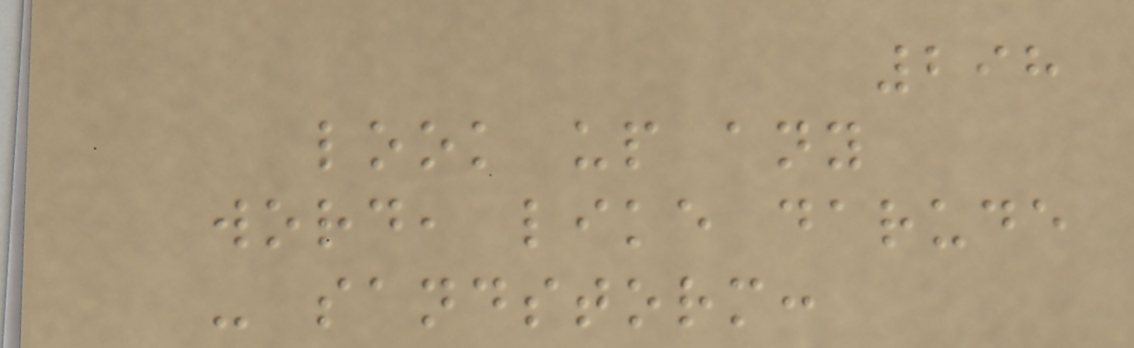298
look up any
word, like darude
- sandstorm:
